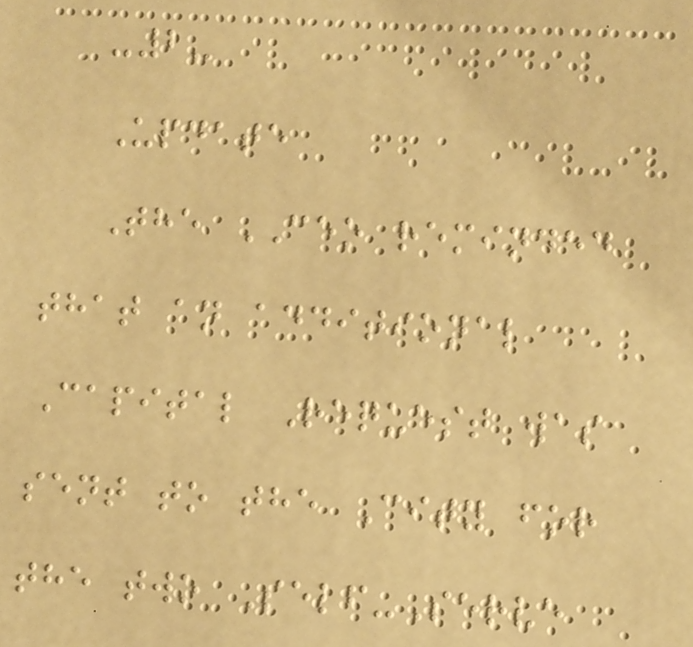-2-
Update
The CEO reminded
that an additional
Capital Request was
sent to the City for
the two Self-Serve
